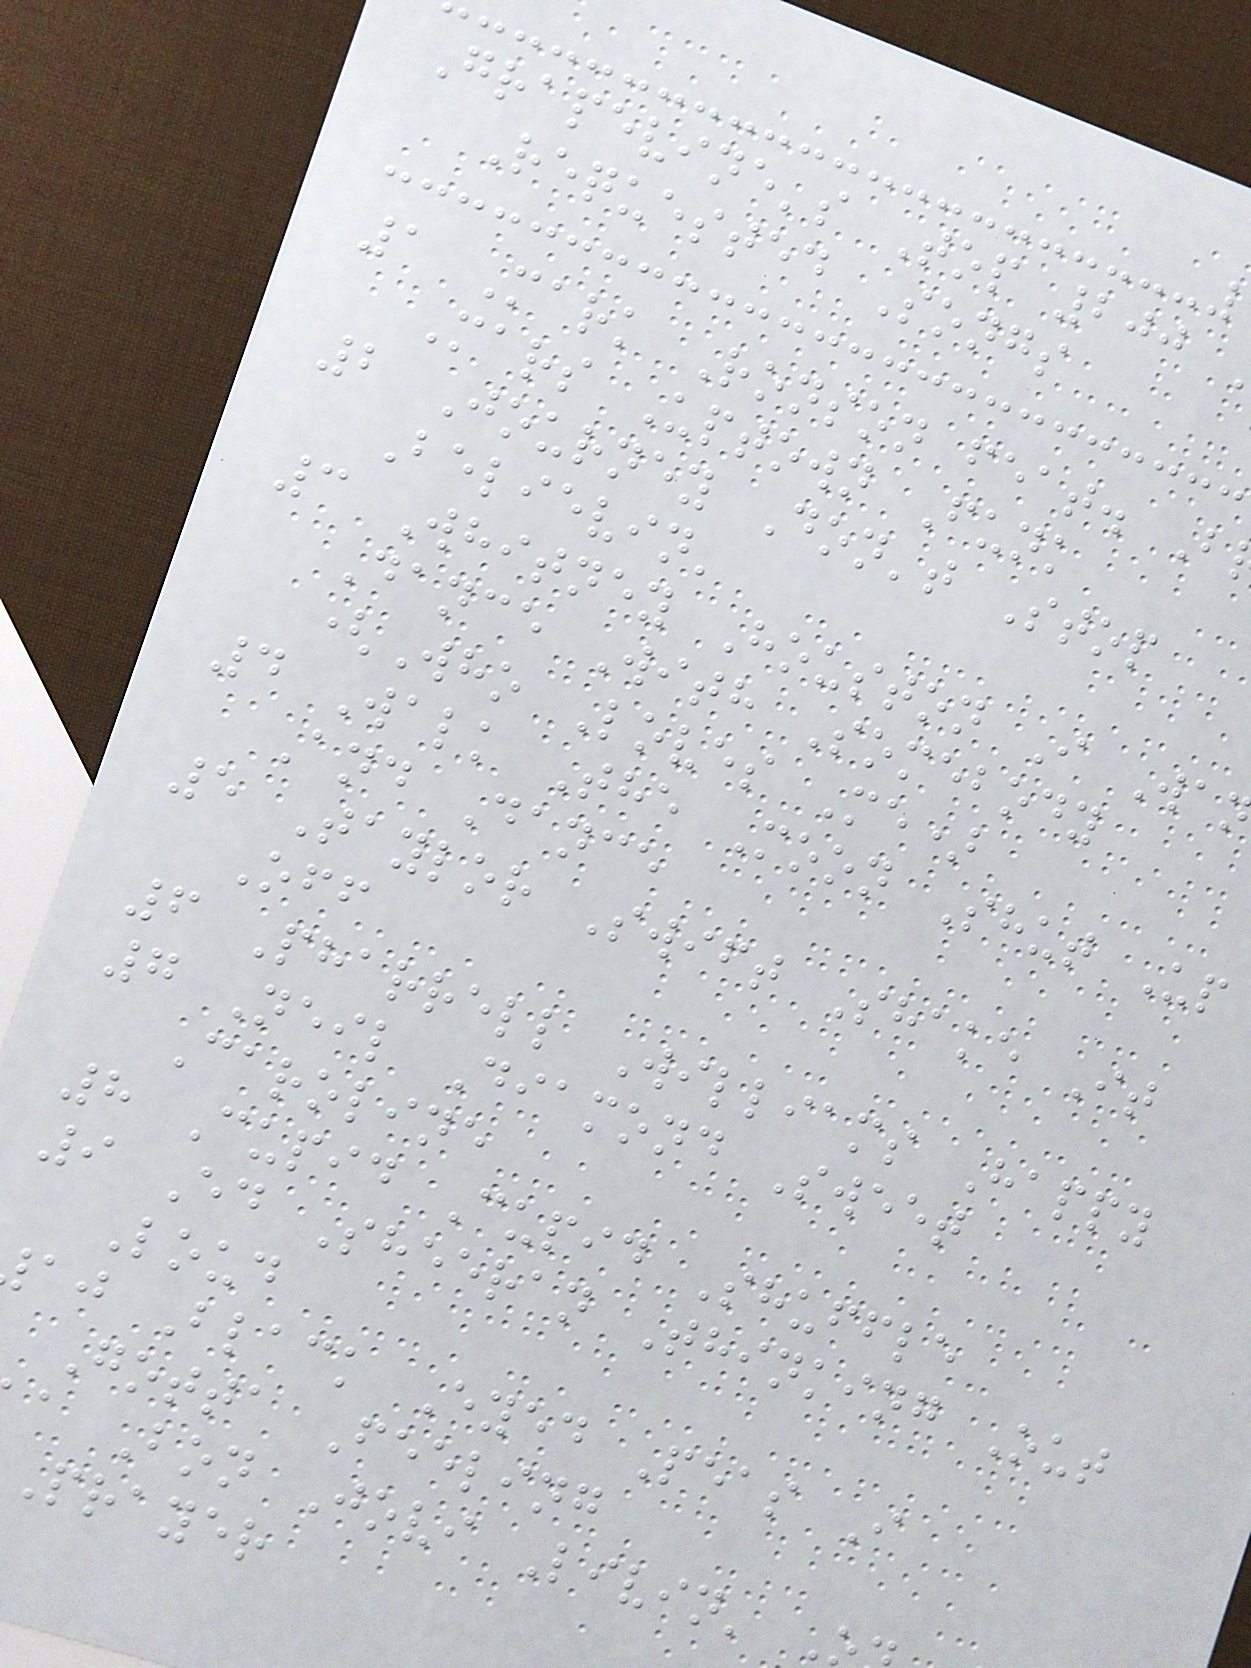Grapevine's Top 200
Requested Songs
1 Mark Ronson feat. B
Mars Uptown Funk
2 Journey Don't Stop
Believin'
3 Whitney Houston I Wa
Dance With Somebody
(Who Loves Me)
4 Walk The Moon Shut Up
And Dance
5 Taylor Swift Shake It
Off
6 Pharrell Williams Happy
7 Neil Diamond Sweet
Caroline
8 Cupid Cupid Shuffle
9 Ed Sheeran Thinking Out
Loud
aj Black Eyed Peas I
Gotta Feeling
a Bon Jovi Livin'
Prayer
